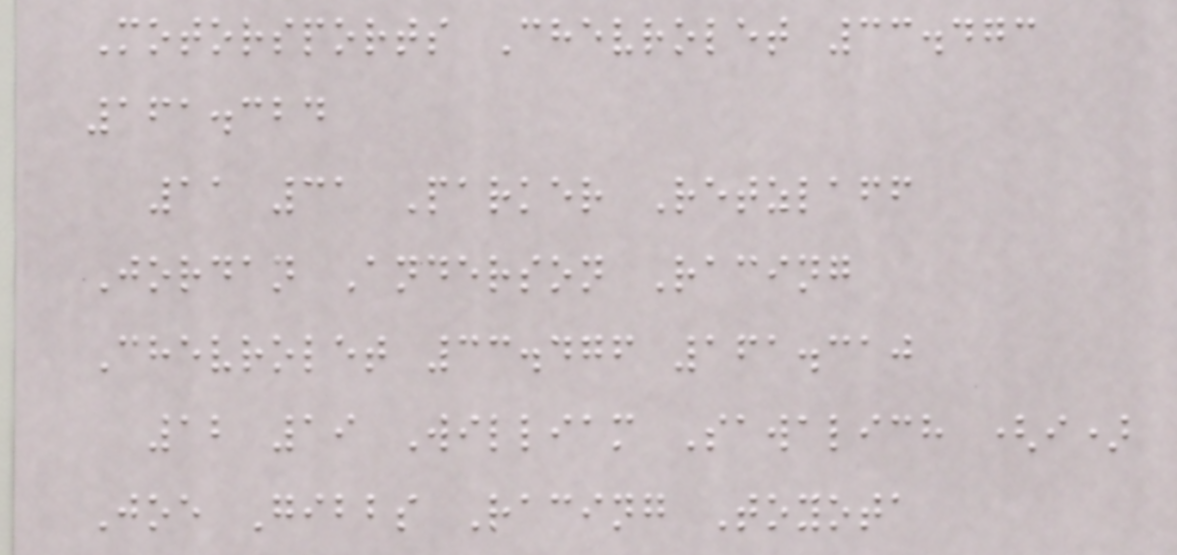Motorsports Chevrolet 33.473
161.324
11 31 Parker Retzlaff
Jordan Anderson Racing
Chevrolet 33.476 161.310
12 19 William Sawalich (i)
Joe Gibbs Racing Toyota
